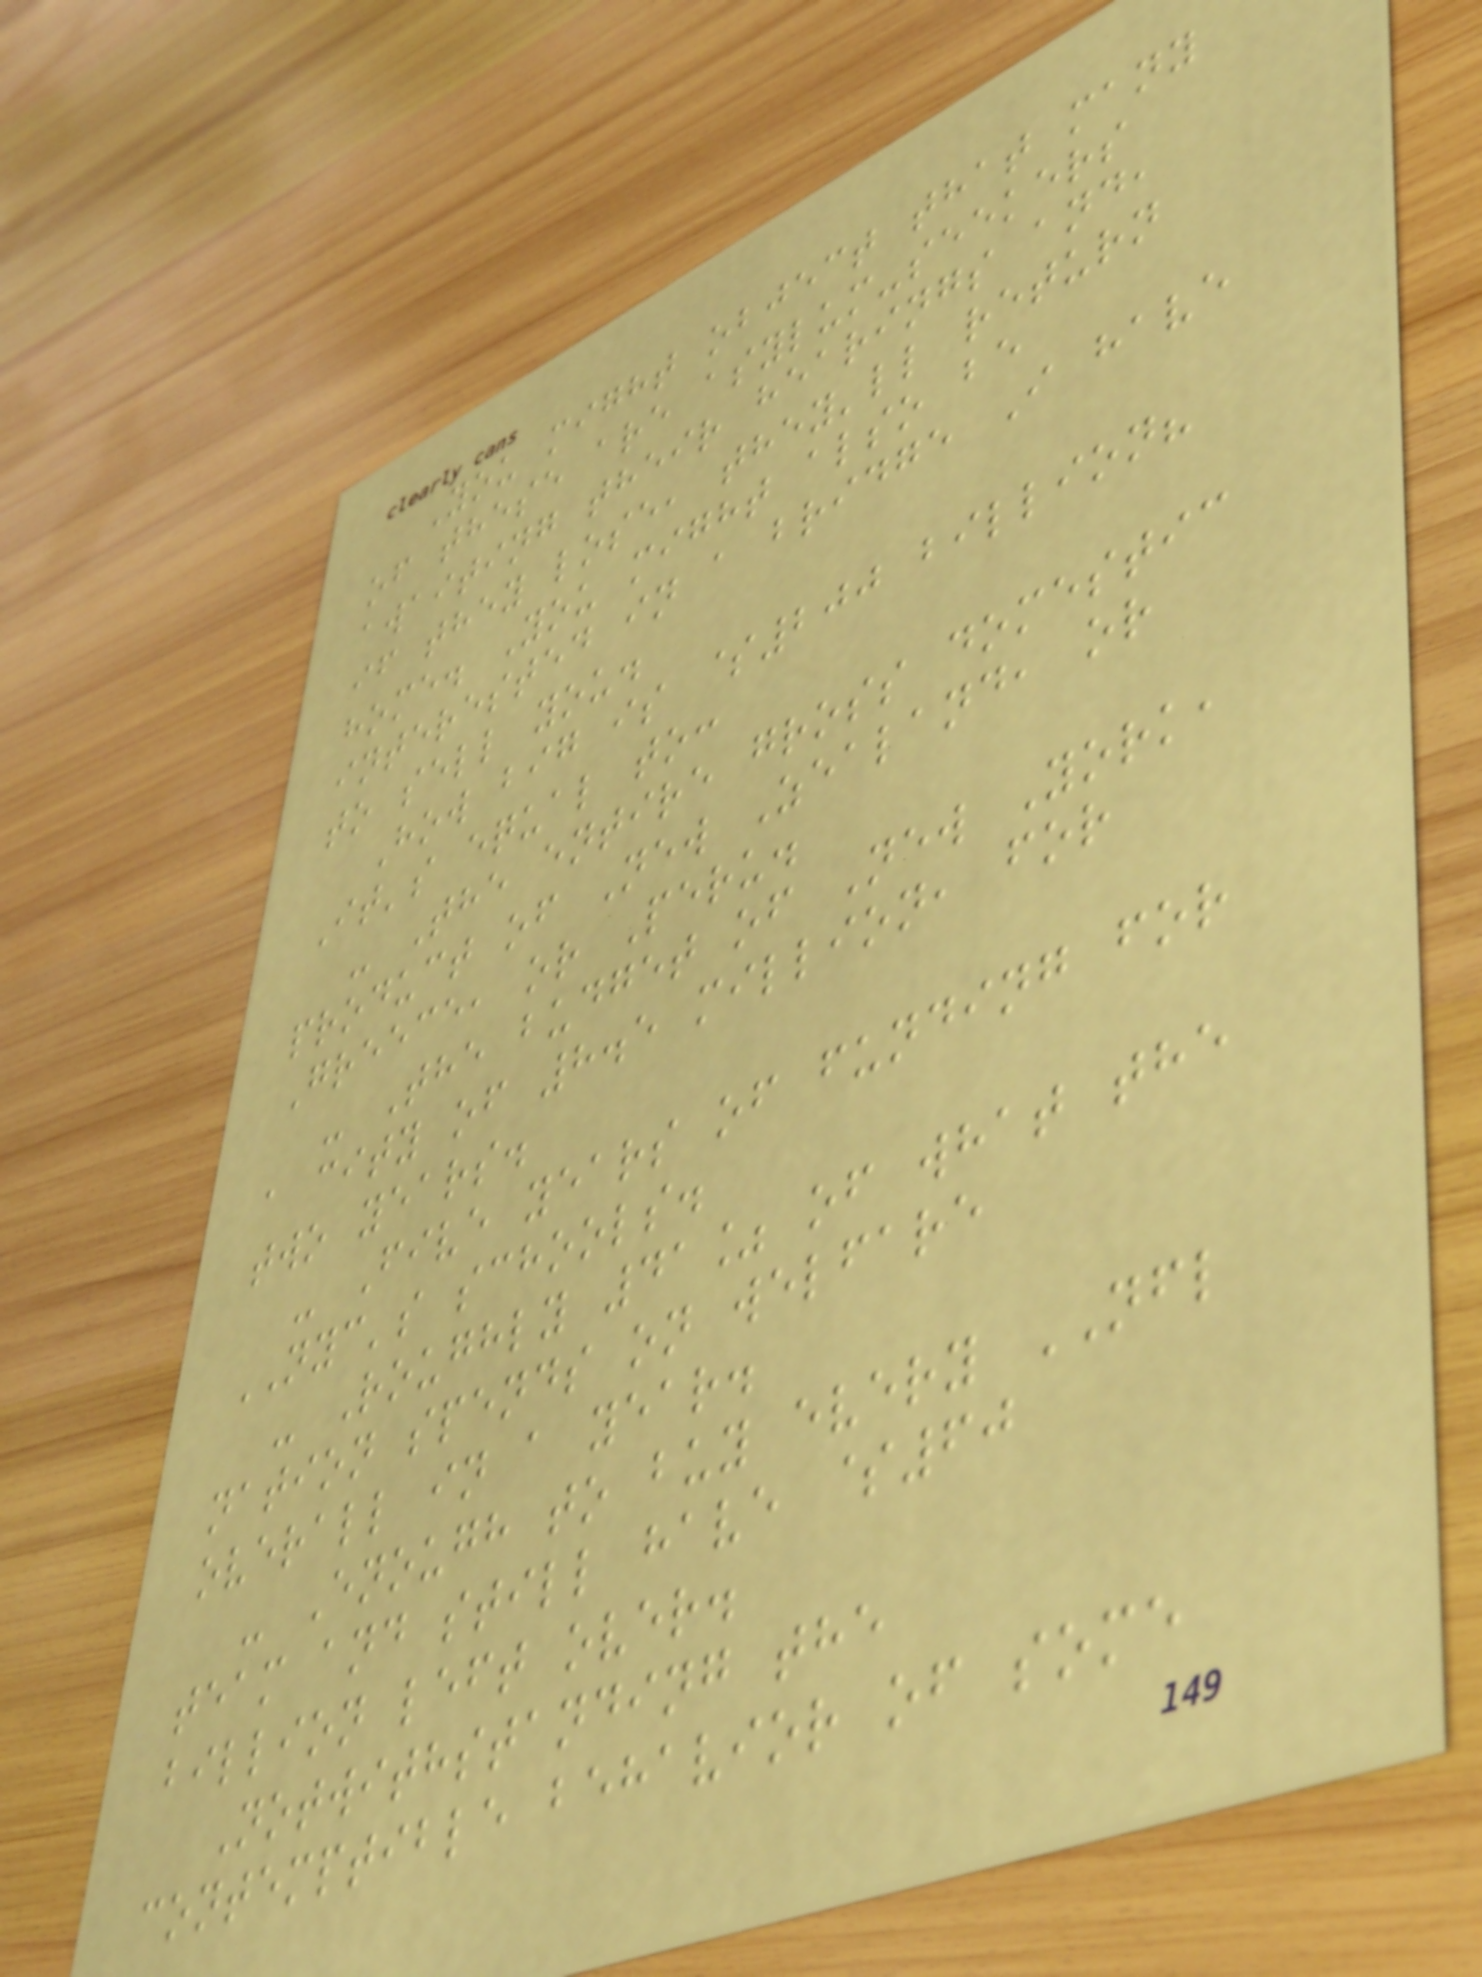You might object that many
of these are asylum-seekers
awaiting their hearings and,
if they lose, they'll return
home. You might also be
interested in a bridge I have
to sell you.
How big is $200 billion?
It's equal to:
- The entire gross domestic
product of New Zealand, or
Greece, or Peru.
- The budget of New York,
a city of 8.5 million, for
two years.
- Five years of funding for
NYC's schools.
- Roughly 41% of what the
nation spends on welfare
overall in a year.
- Enough to buy every NFL
team and still have $60
billion left over.
Notwithstanding the
contemptible behavior of some
